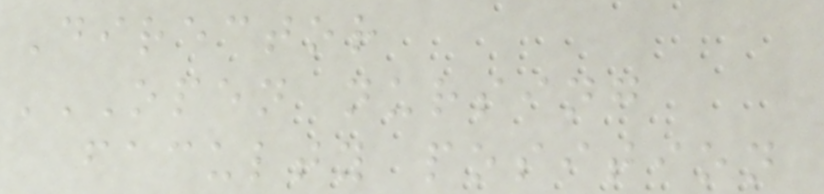Director
OPEN NURSING
FACULTY POSITION
